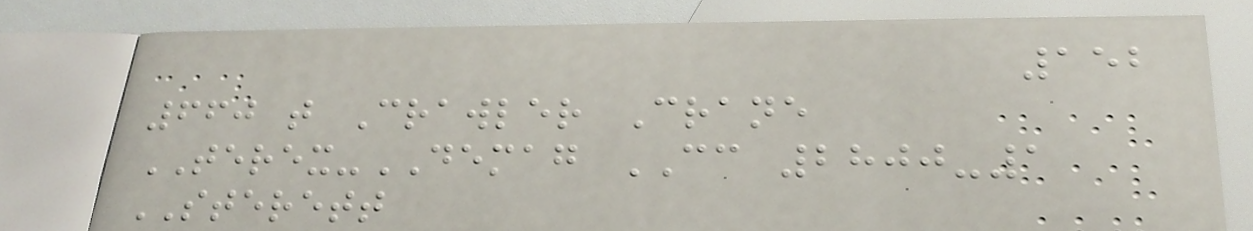152
660 t Crawler Crane
TEREX-DEMAG CC 2800-1
STERETT
